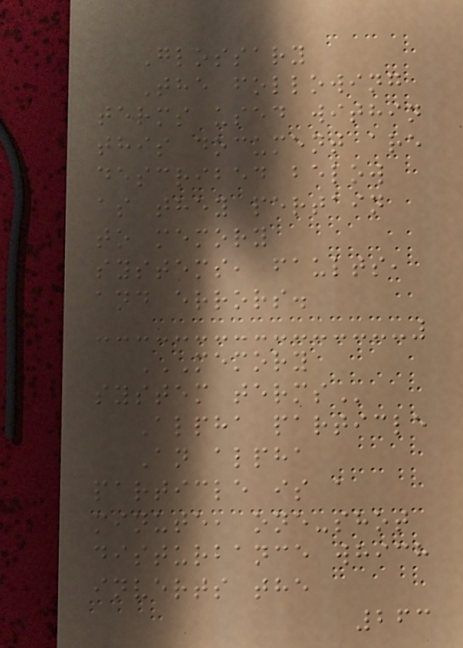Glossary
The following
terms used within
this document are
described below
as they pertain
to memory
systems, faults,
and errors.
MEMORY
SYSTEM TERMS
Alpha particle
An alpha
particle is a
minute, one-shot
disturbance which
inverts the
263
